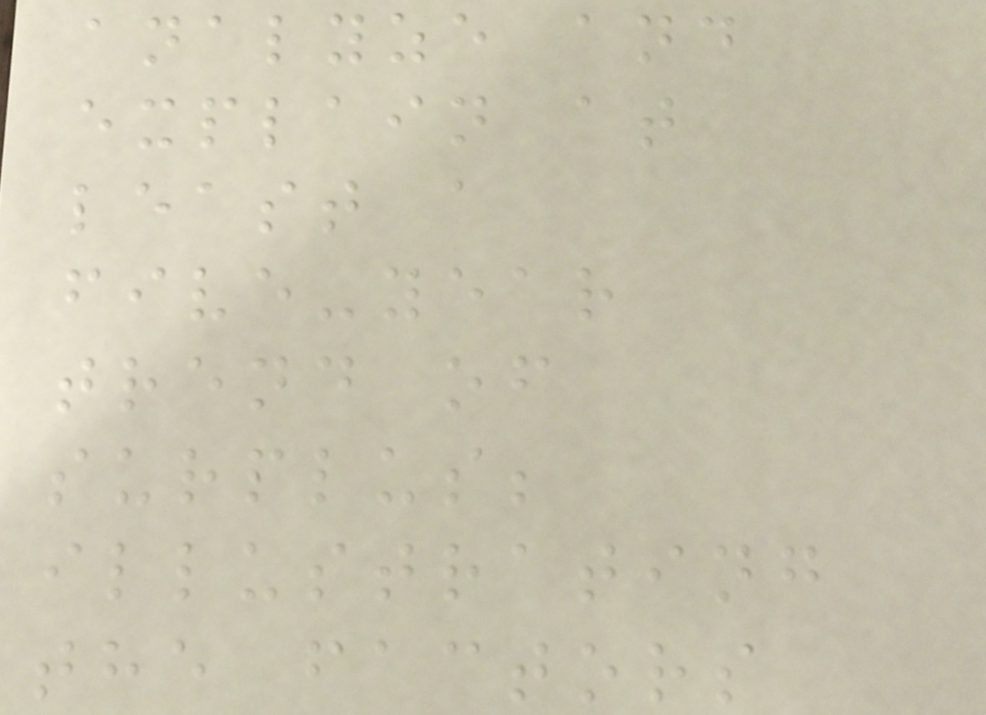analyze and
explain at
least a
five-year
trend of
surplus;
illustrating
the factors
